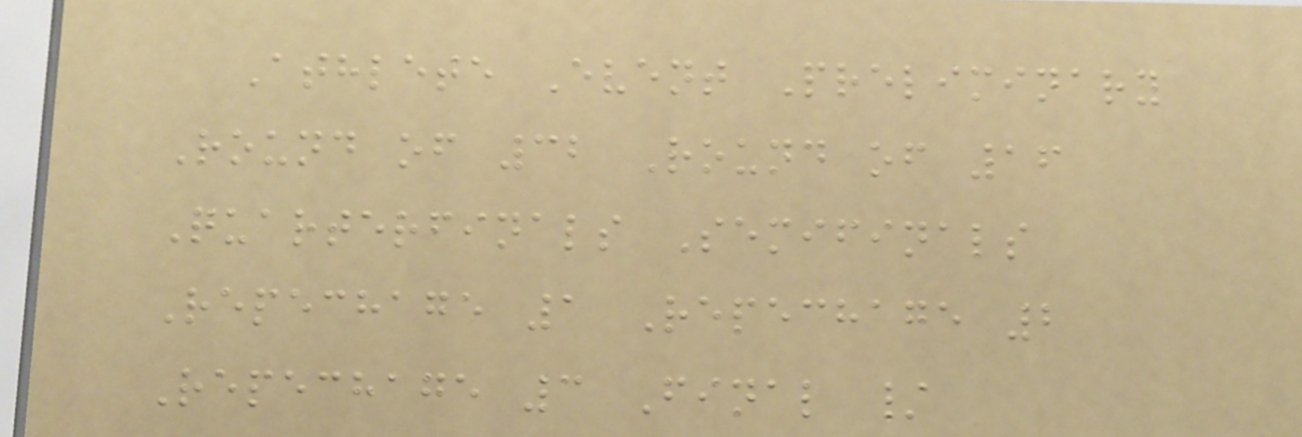Athlete Event Preliminary
Round of 32 Round of 16
Quarterfinals Semifinals
Repechage 1 Repechage 2
Repechage 3 Final /
